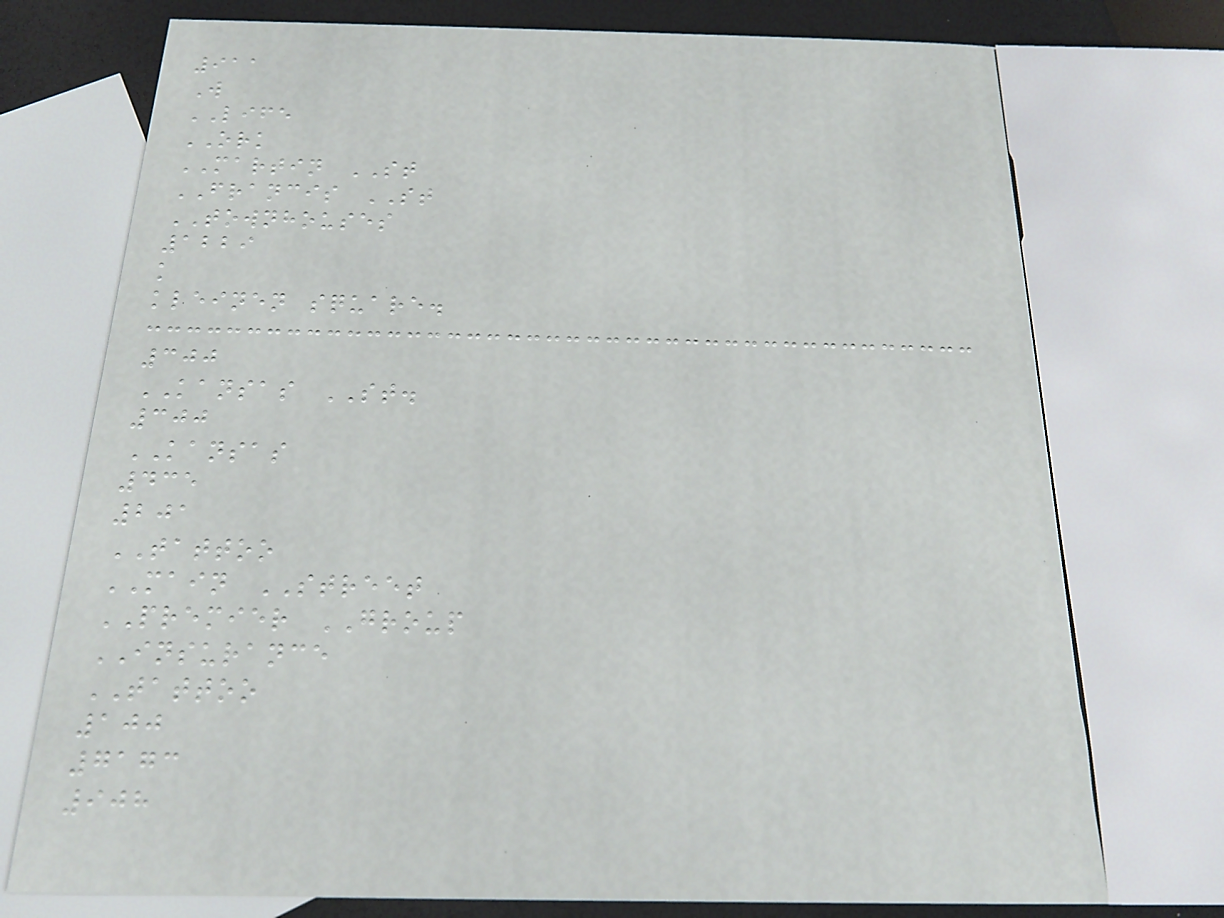911
W
LIFE
ORK
MARTIN ST
FRANCIS ST
TOWNHOUSES
1229
k
kleinen square.
300
KANSAS ST.
300
KANSAS
435
201
TATTOO
MAIN STREET
PREMIER GROUP
INSURANCE
TATTOO
100
7173
908
